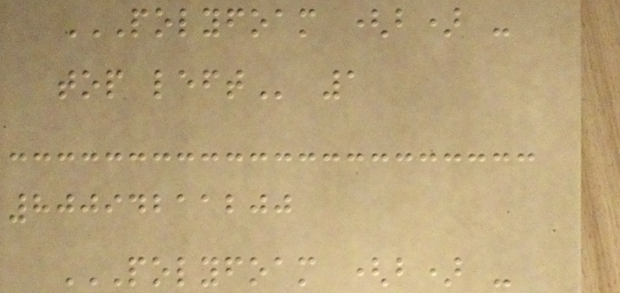POLYFOAM (B) -
TOP LEFT 1
80094211200
POLYFOAM (B) -
